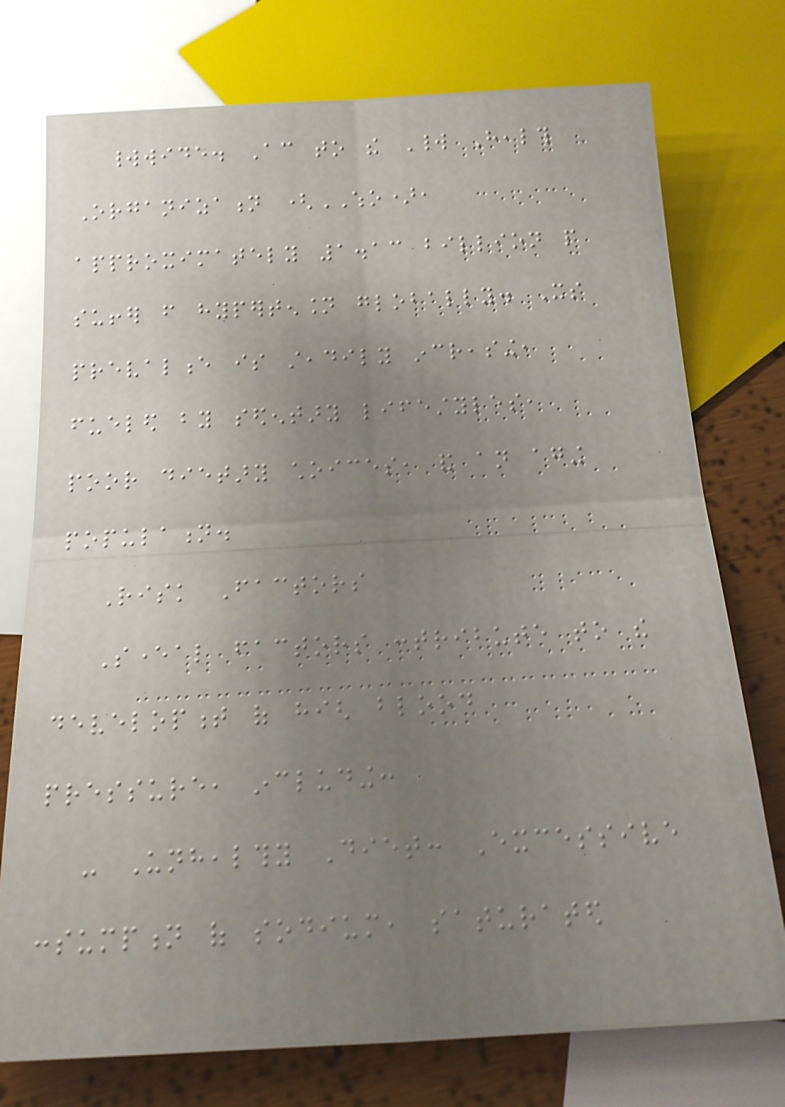worldwide. According to the World Health
Organization (WHO),
approximately 1.13 billion people
suffer from hypertension globally. Its
prevalence is steadily increasing,
fueled by sedentary lifestyles,
poor dietary choices, and an aging
population.
Risk Factors
Several factors contribute to the
development of high blood
pressure, including:
- Unhealthy Diet: Excessive
consumption of sodium, saturated
